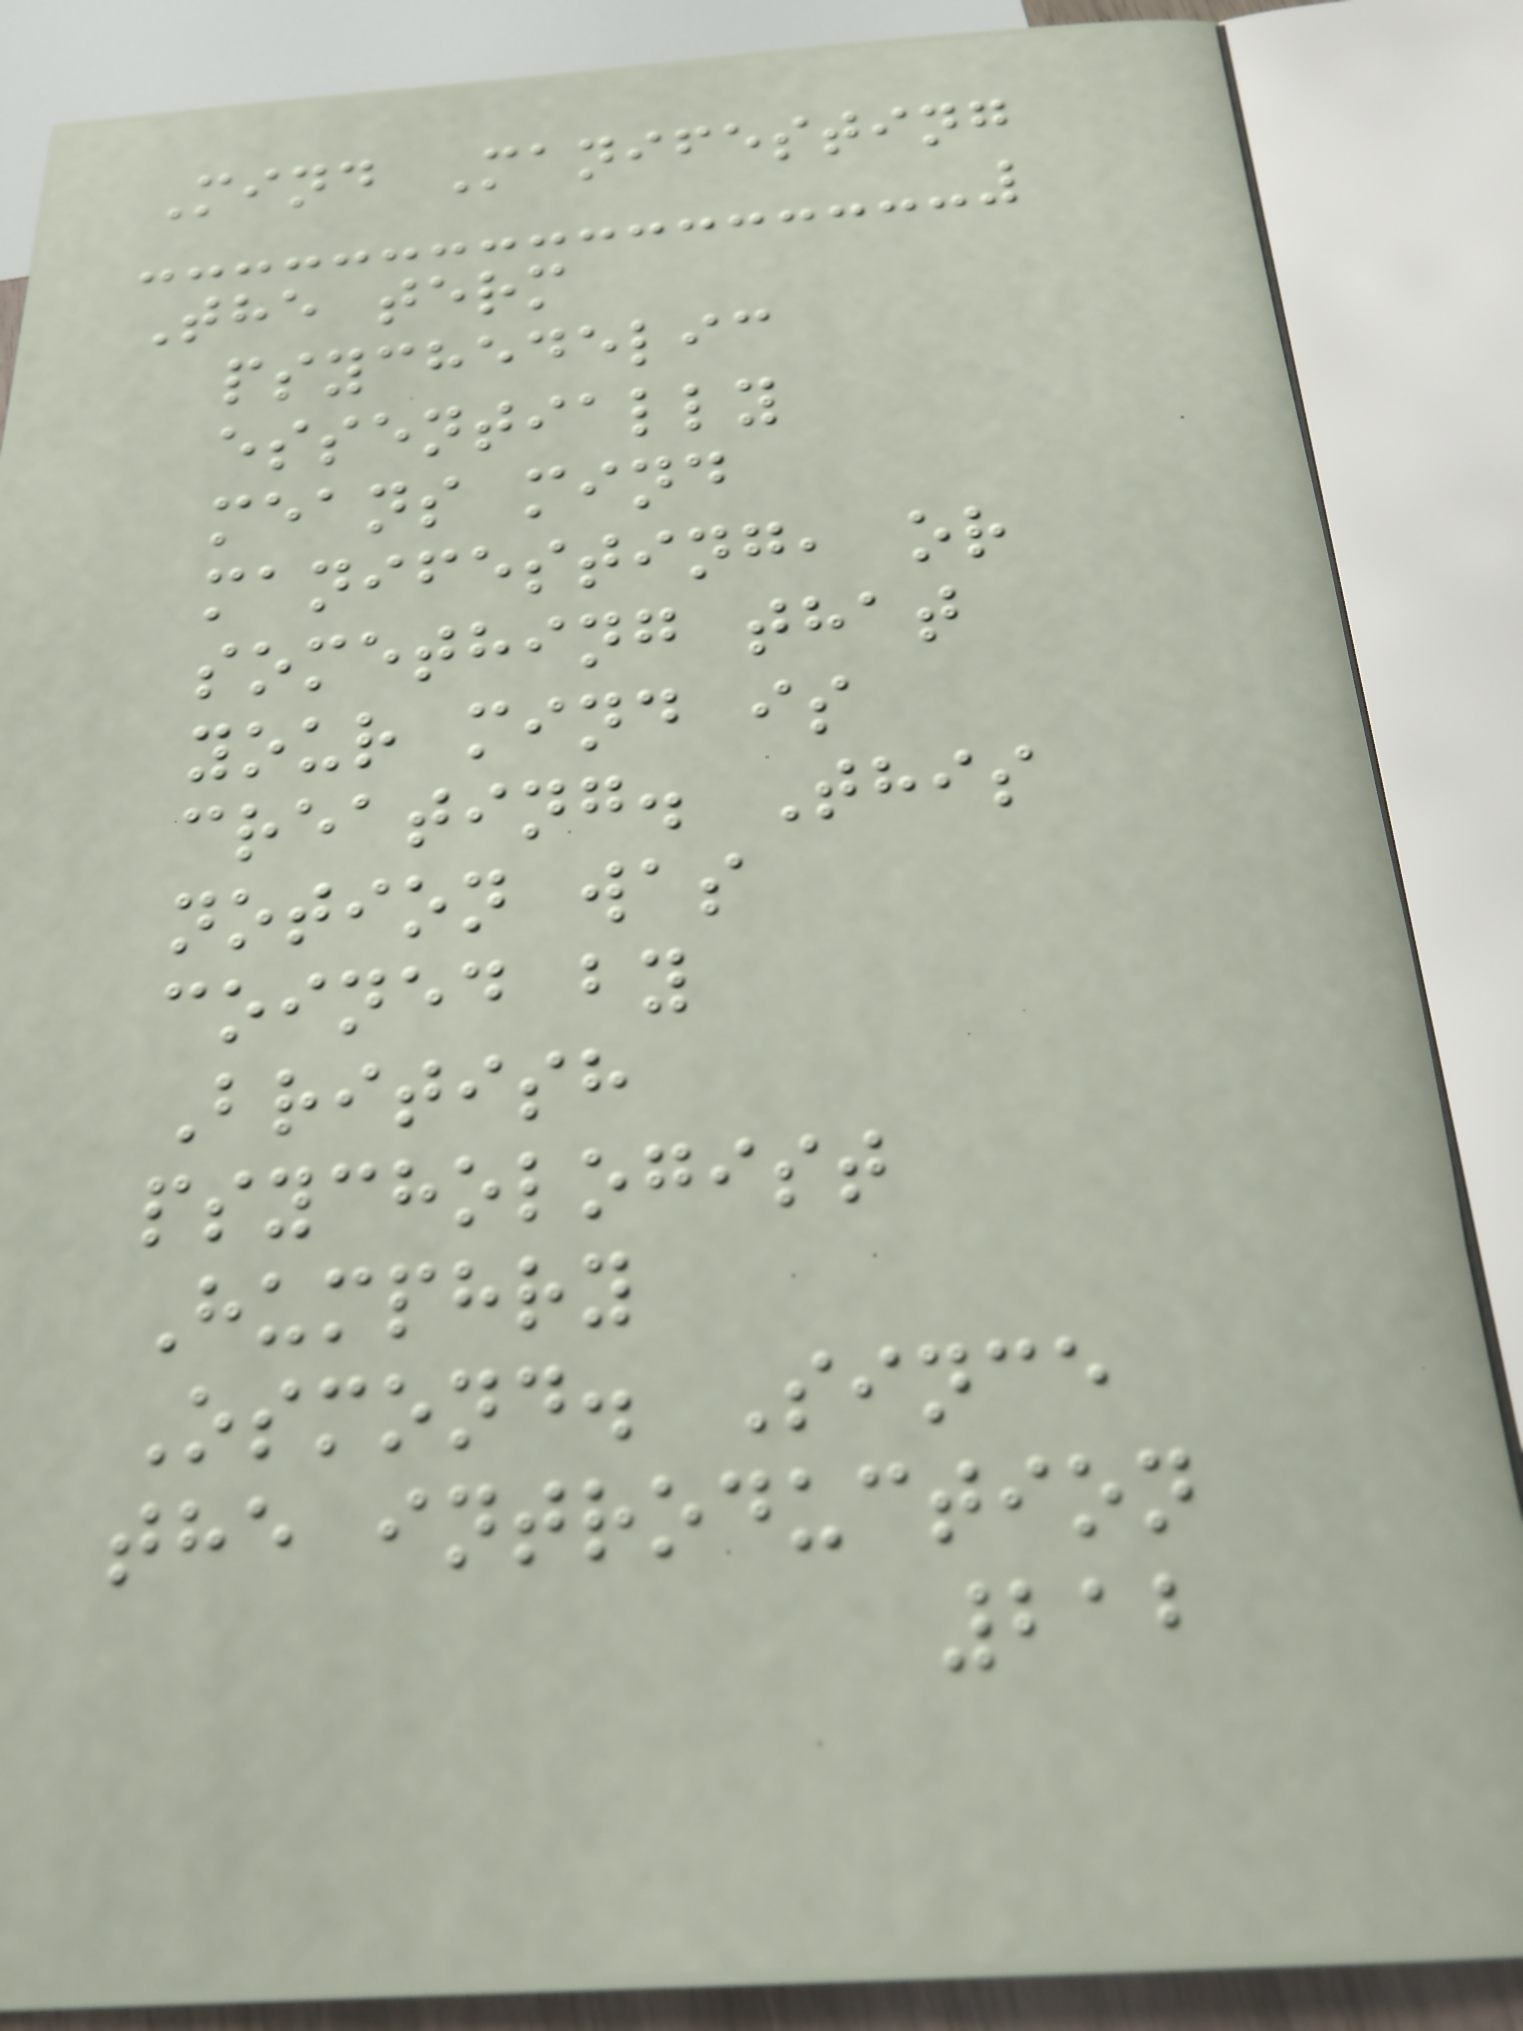Mind Manifesting
The term
psychedelic
essentially
means mind
manifesting, or
something that
your mind is
creating. This
notion was
coined by
British
psychologist
Humphry
Osmond. Since
the introduction
212
